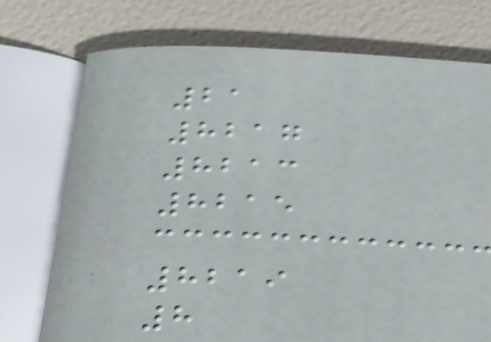21
8217
8213
8215
8219
8
